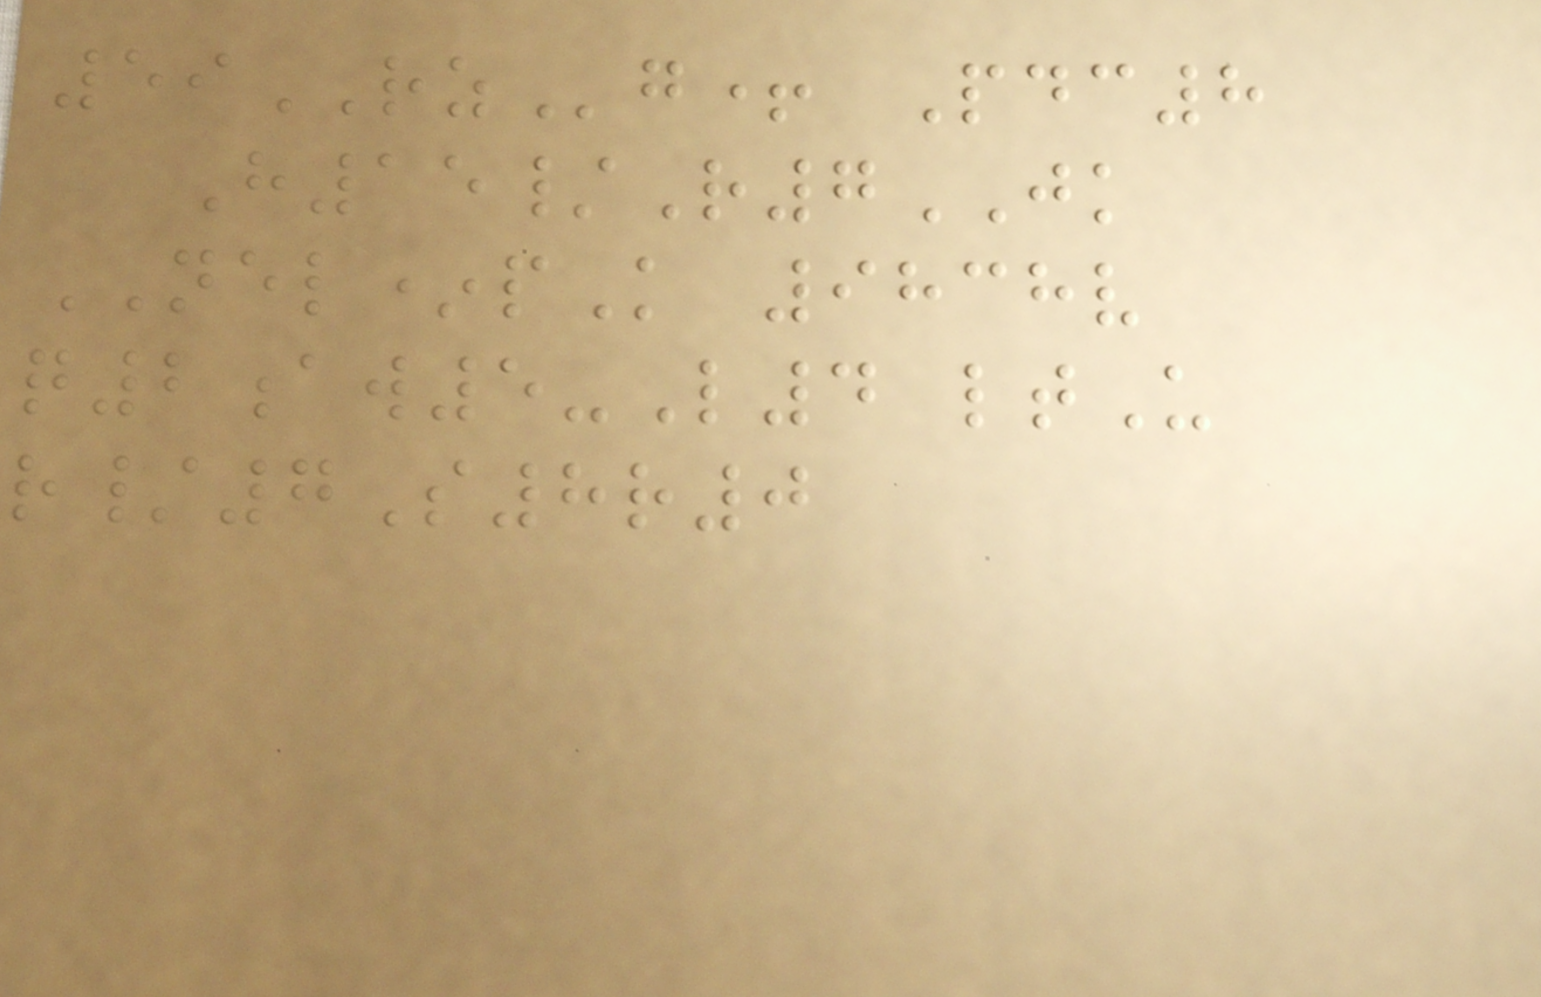59RZg+ Pdc8
H15/R7JK
NEL*pK 9838v
q2aw5-L4 ltU
r/7S8r0
